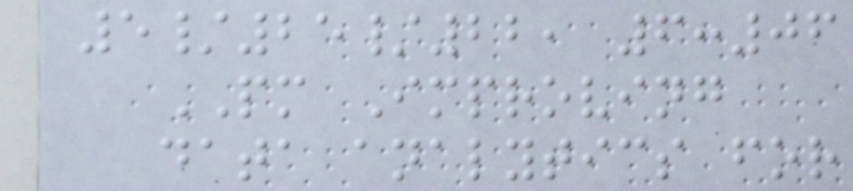5/25/22, 6:06
PM Improving
data analytics for
